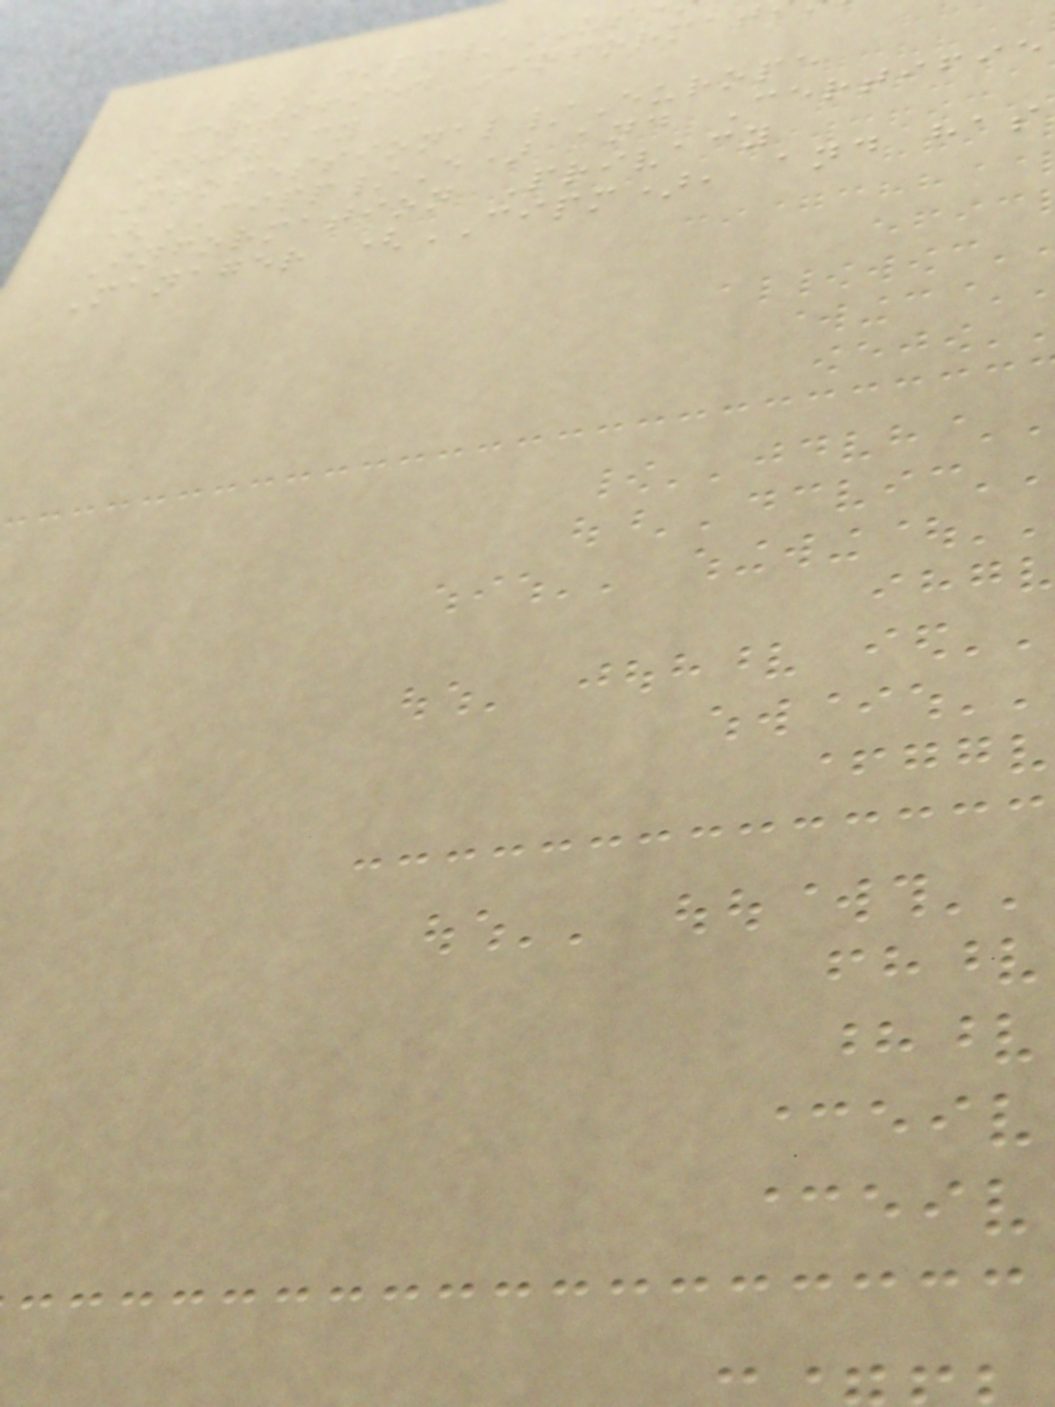(CIPP/US
Certified Informat
Privacy
Professional/Europe
(CIPP/E) and Certifie
Information Privacy
Manager (CIPM), and has
